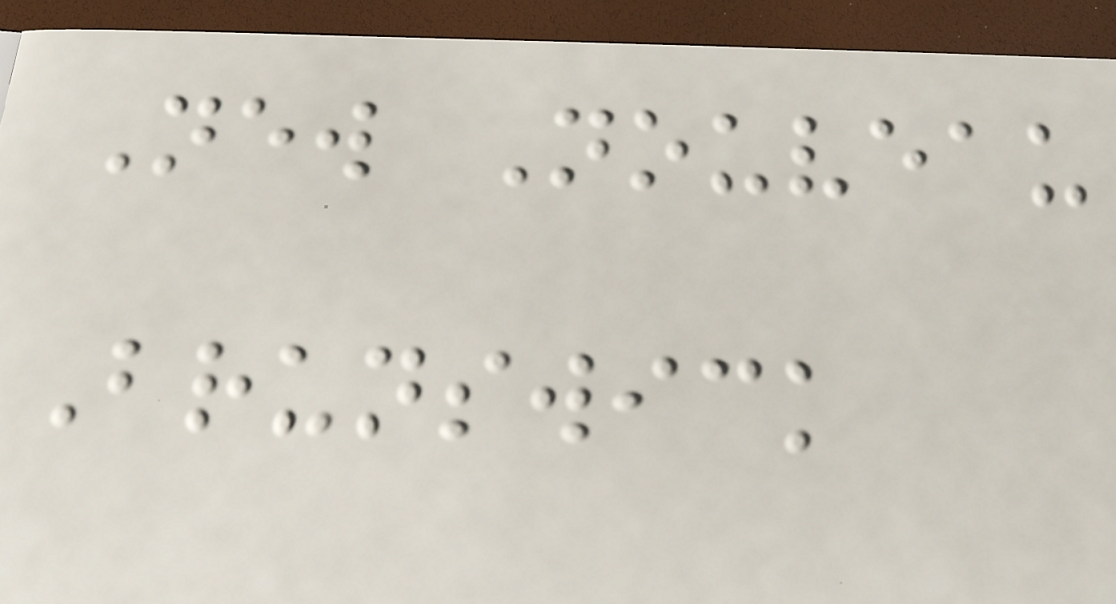New Nouveau
Brunswick
